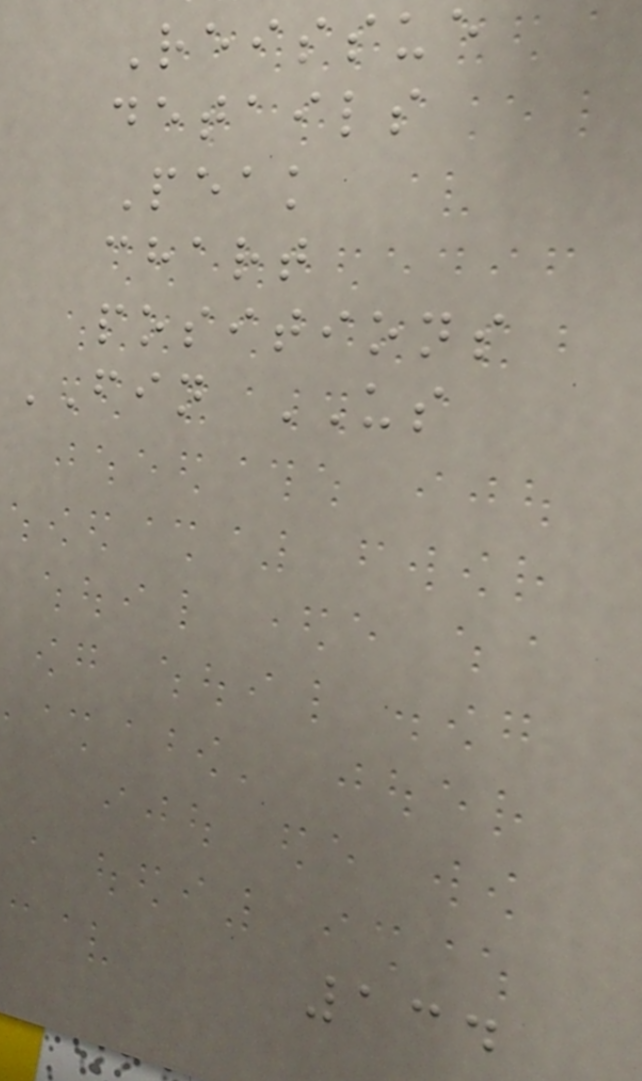Reissue
details
Peak
chart
positions
FIN US
134
